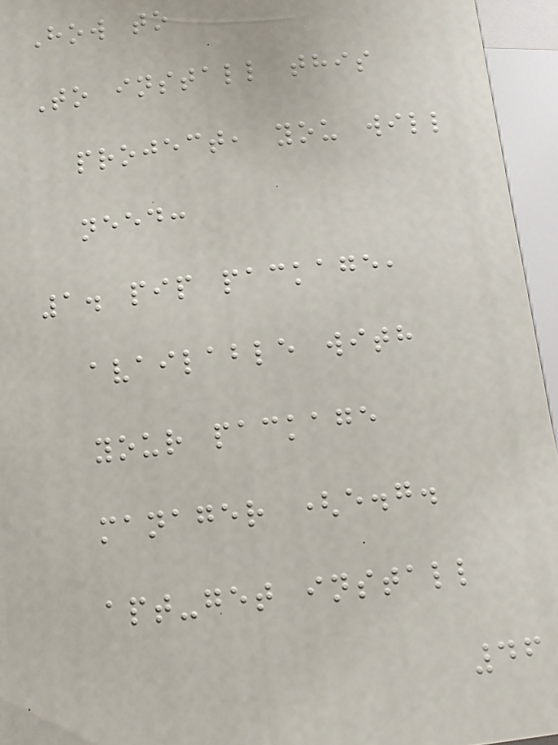How to
To install this
project, you will
need:
1. pip package,
available with
your package
manager (e.g.
apt-get install
46
